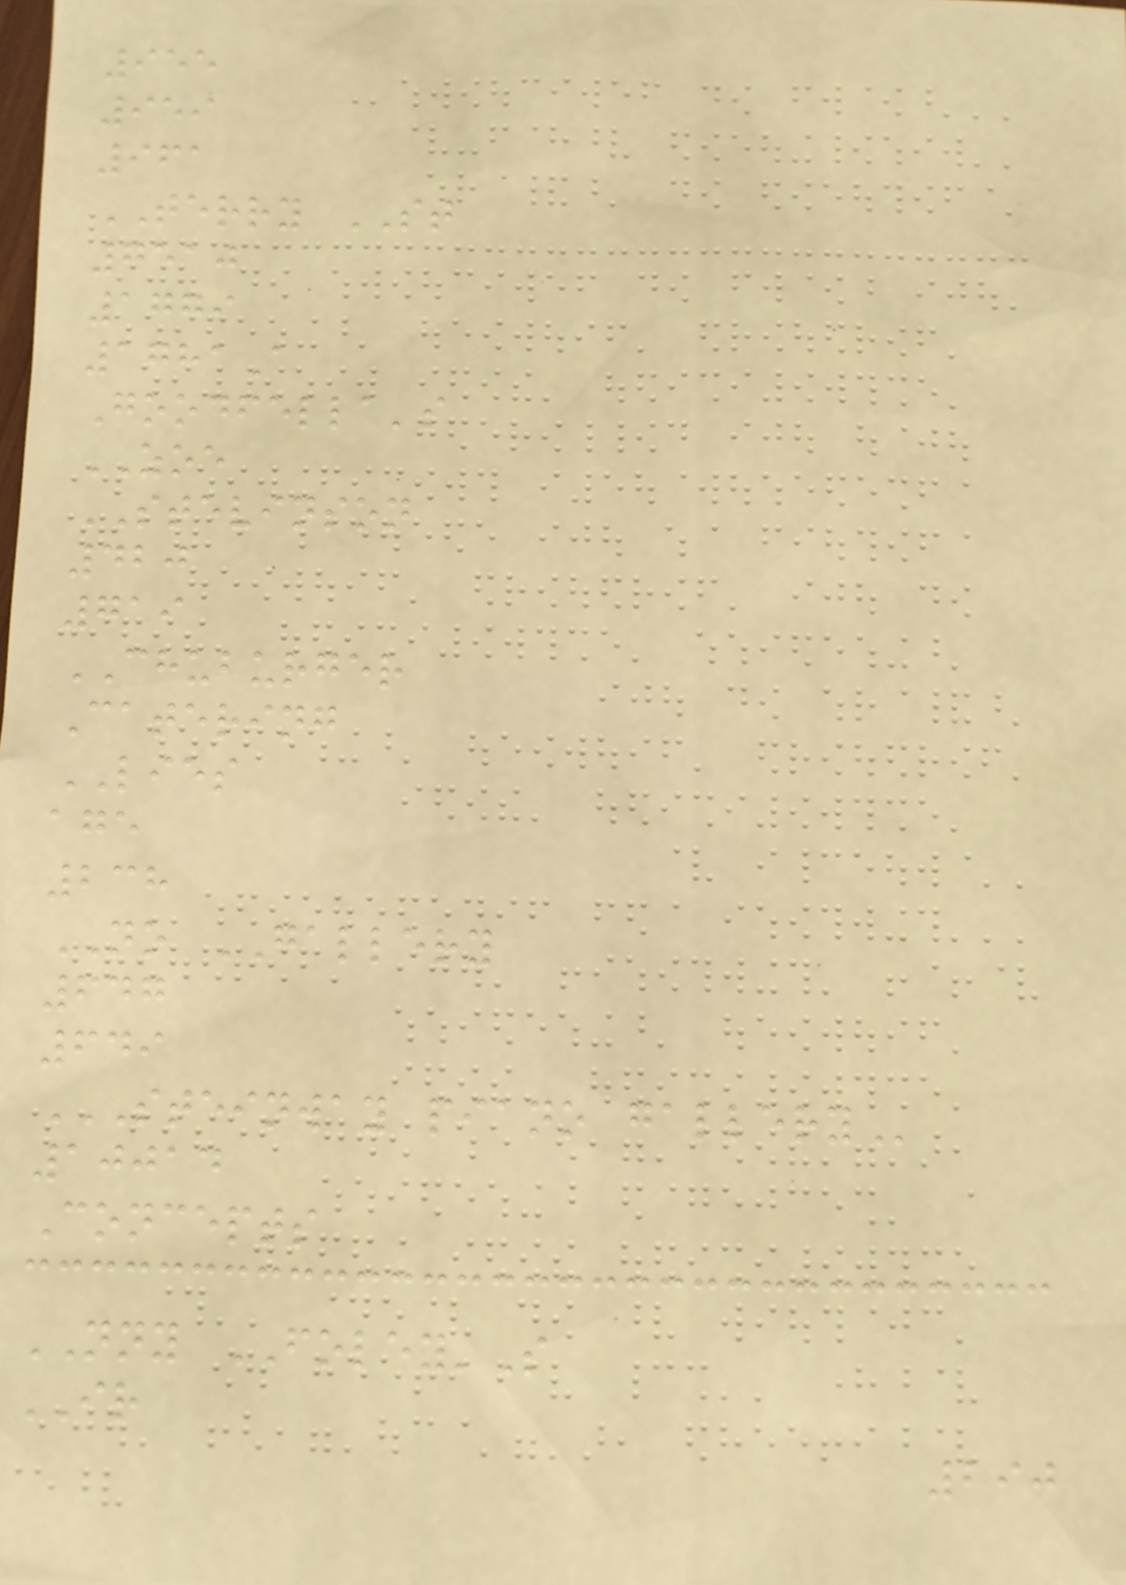955
959
961
TERRY ST
7510
1779
1781A
Goodfella's
ZOE
STEVINSON
420
719
CHUBURGER
Catering
LIES
age
238
NO GALLERY
647
649
STEINWAY PIANO GALLERY
10014
Concepts
NNY FOLEY'S
IR
290
